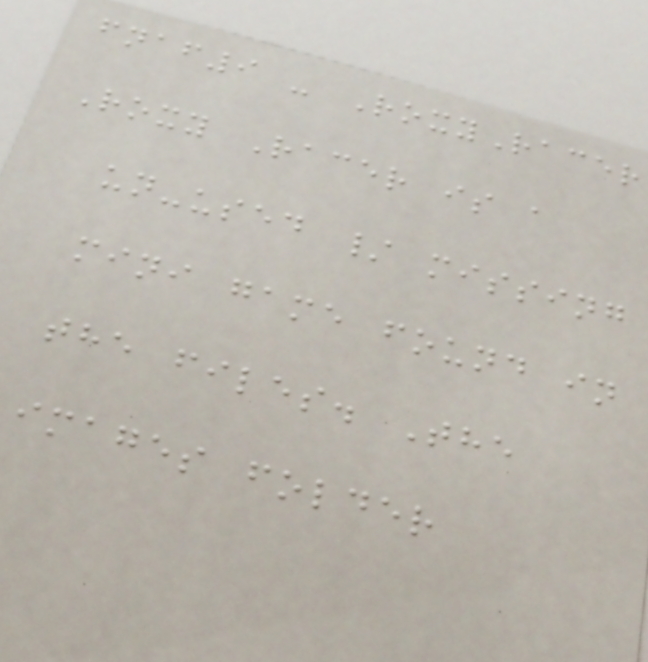fnaf9 - RoxyRacer
Roxy Racer is a
un-used / missing
mini game found in
the files. The
images folder
